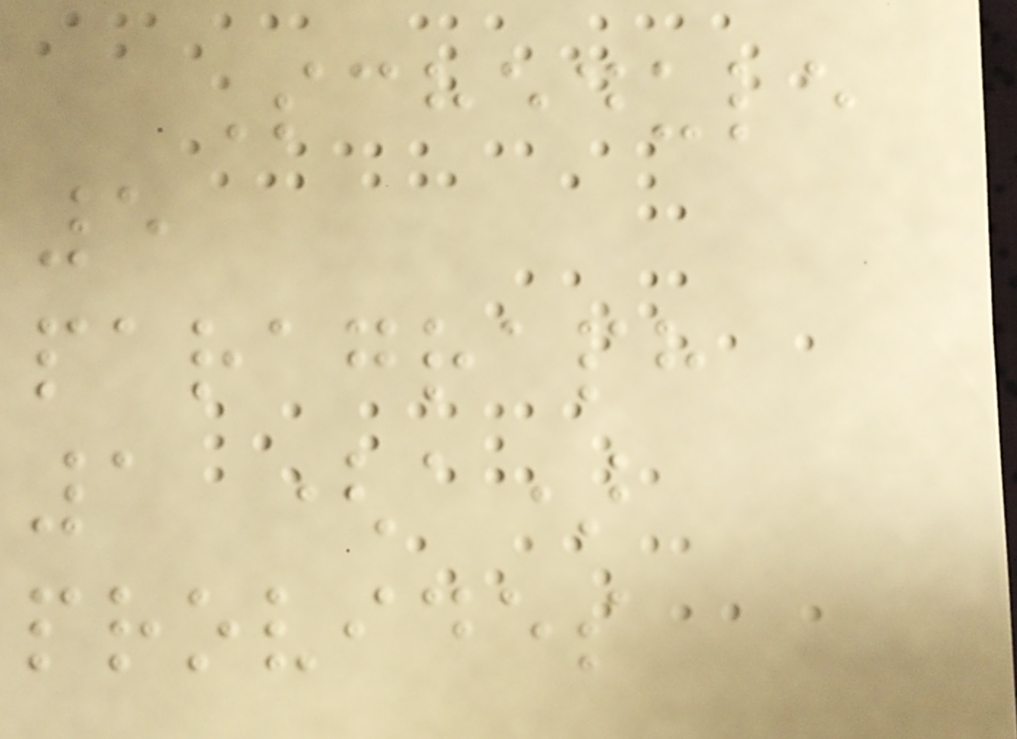Schedule
5
paragraph
1 (a)
provides
